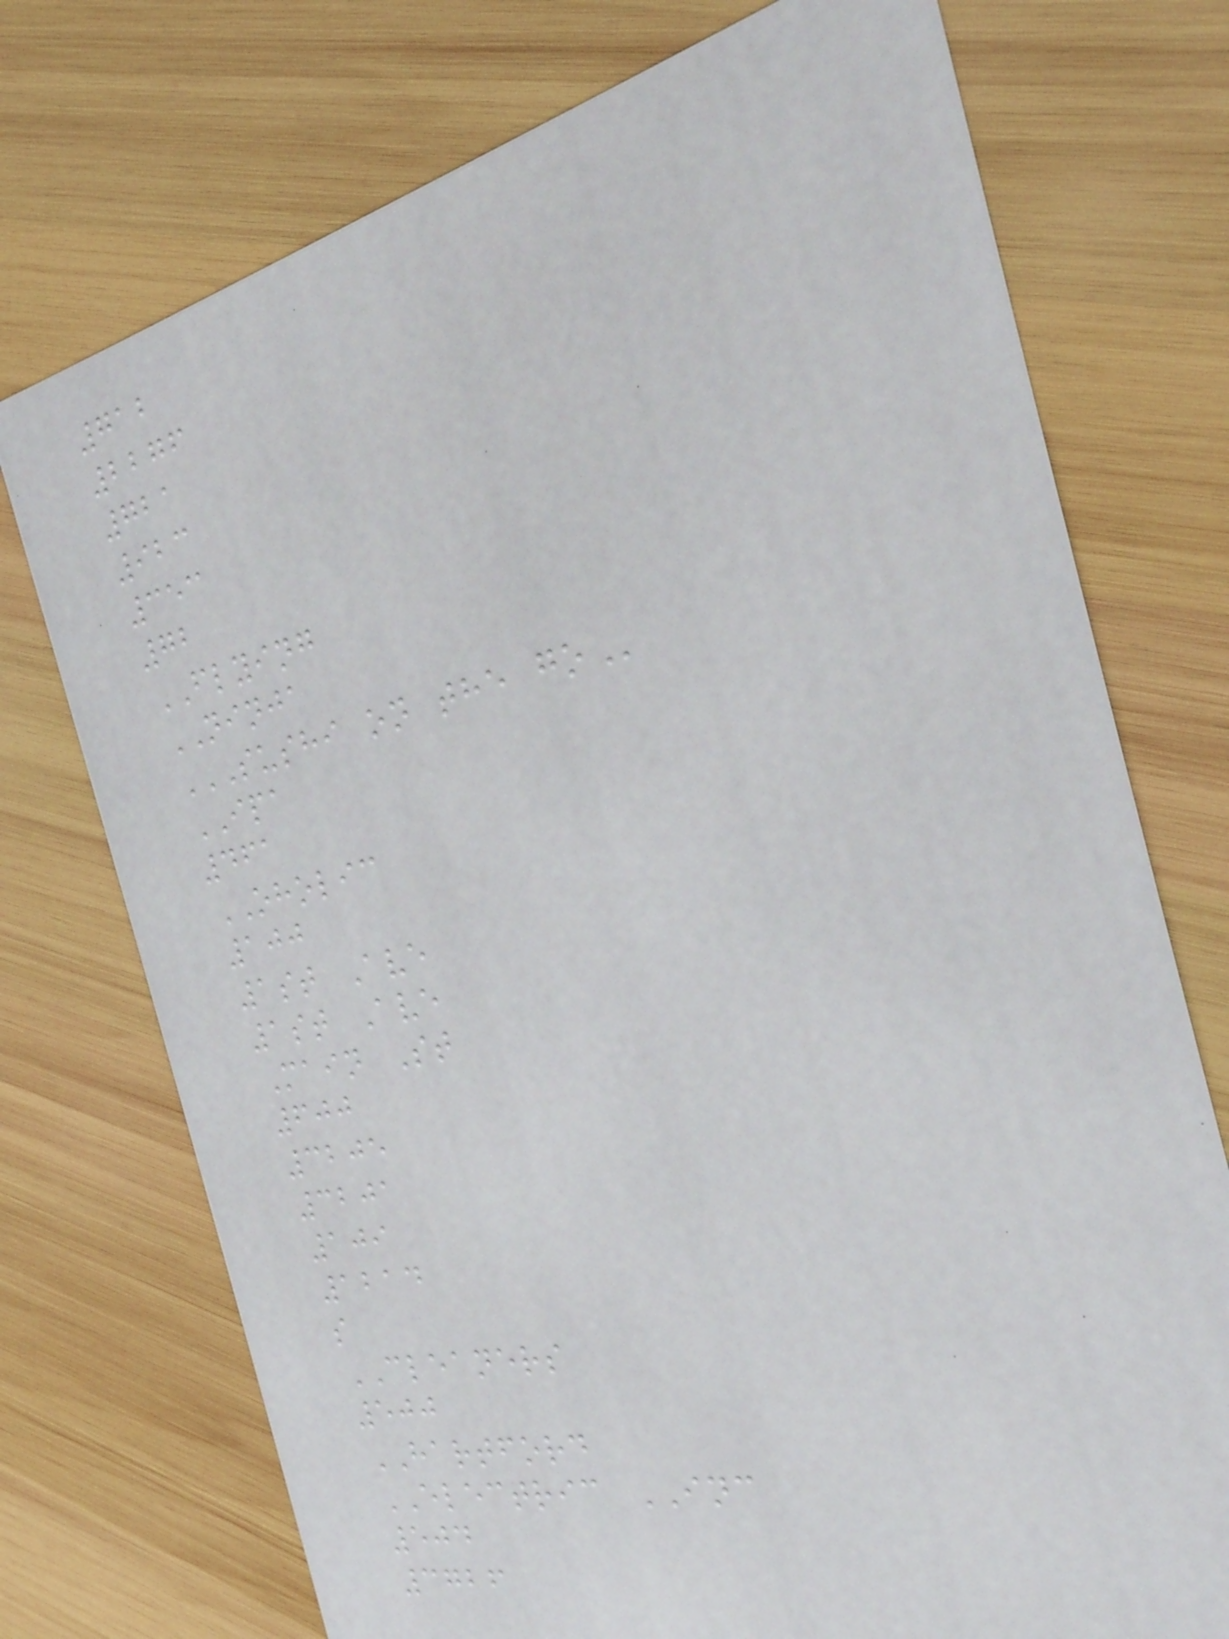712
2276
721
923
353
72
FLYING
NINJA
SUSHI ON THE GO
IPA
461
OHOLIC
100
1st Ave
1st Ave
Main St
600
3205
3201
109
1214
s
CLEANERS
500
HARTFORD
ELECTRIC INC
504
3726
